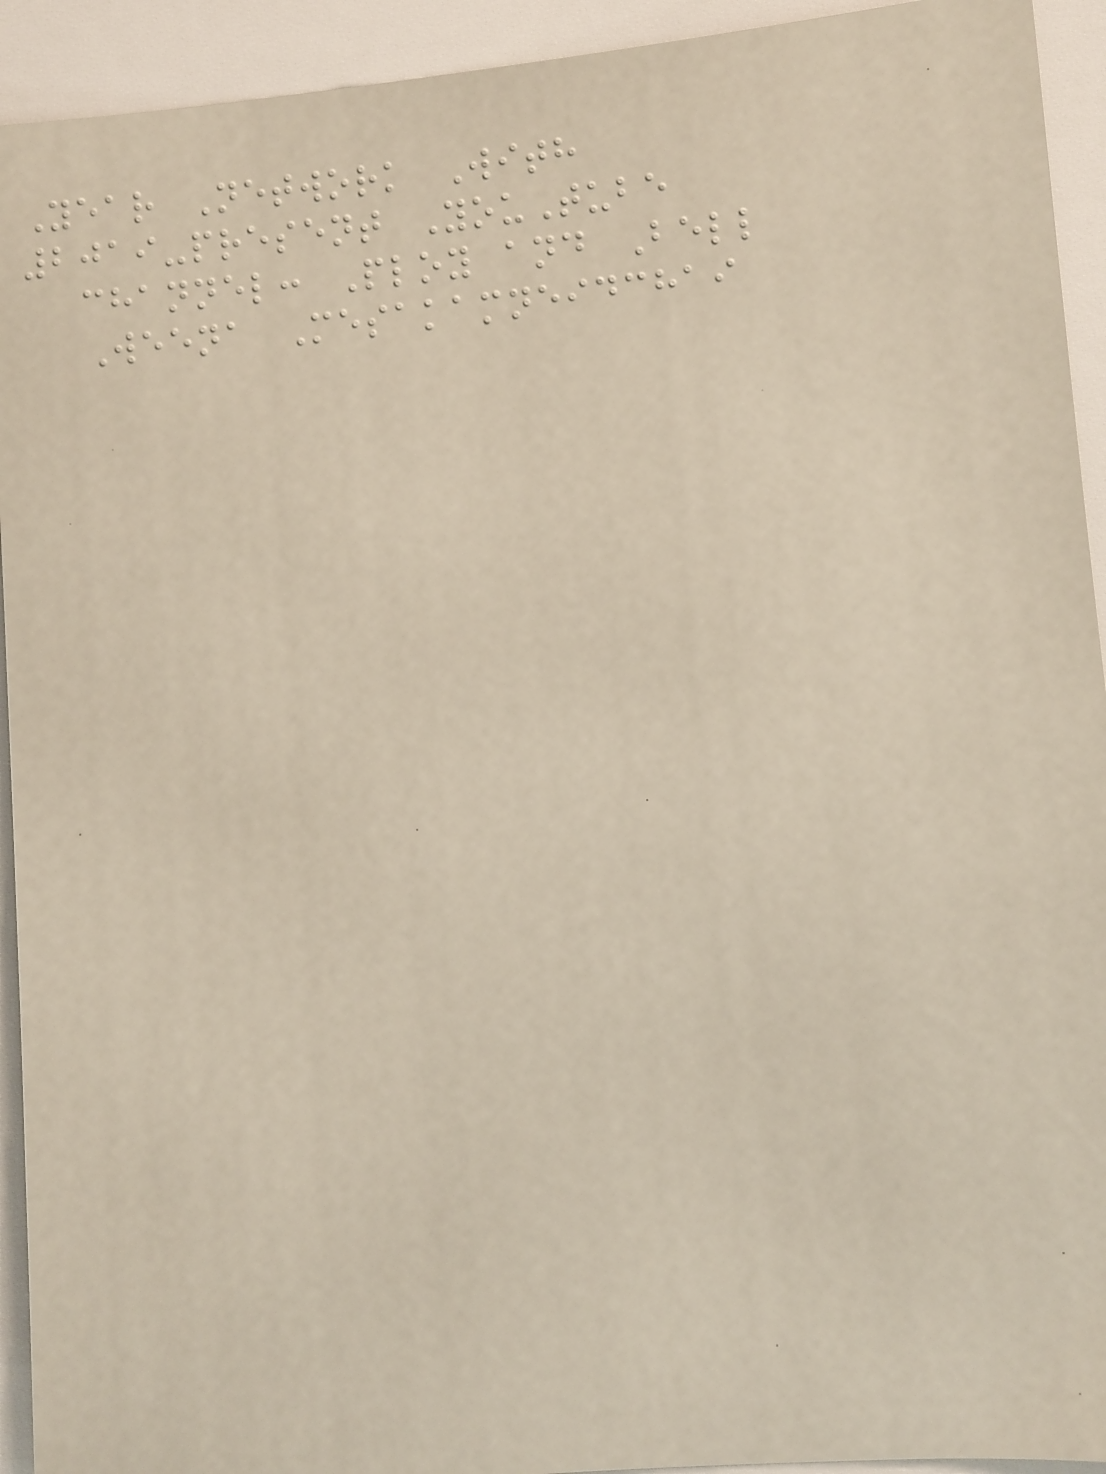Year Network With
2019-present YouTube
channel: Ploy and Bell
Weena Mesakamneidchai
